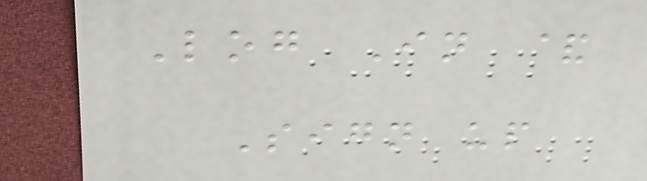Log In &
Sign up
